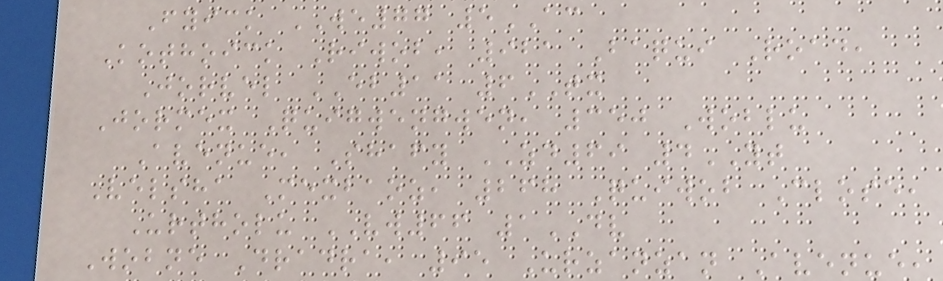Fyick WE77 5AC
Kothoick Riwob, 921 Baqui Road,
Jorvel EB11 6TX
Jormex Quigwengwen, 350 Woblu
Avenue, Shafy ZD69 4YT
Velsha Mexbaoz, 268 Quiwob Close,
Urtholu VW66 1DV
Wobne Dradra, 95 Urzanzan Avenue,
